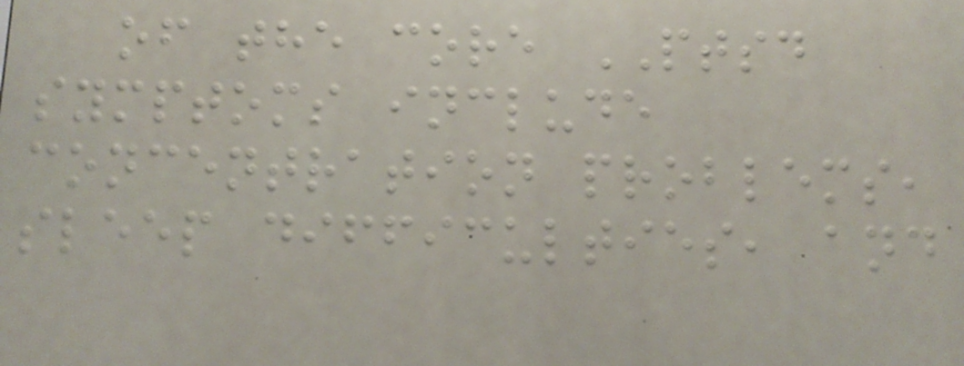of the core PTSD
symptoms include
concentration problems,
sleep difficulties, and
